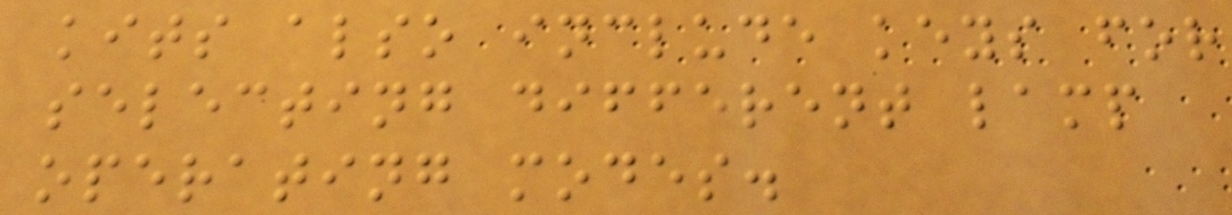kits also include keys for
selecting different lamp
operating modes.
